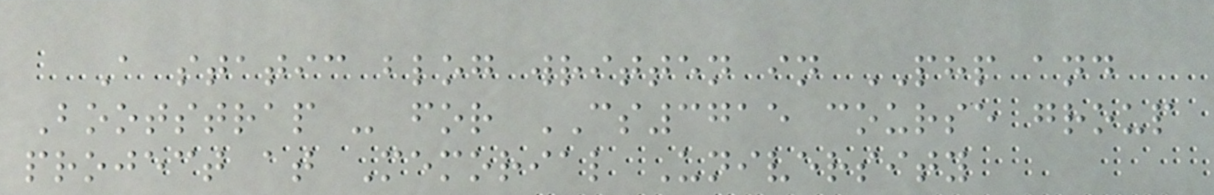A static blog written in PHP and
Bootstrap - for CS3715 course group
project at Memorial University
